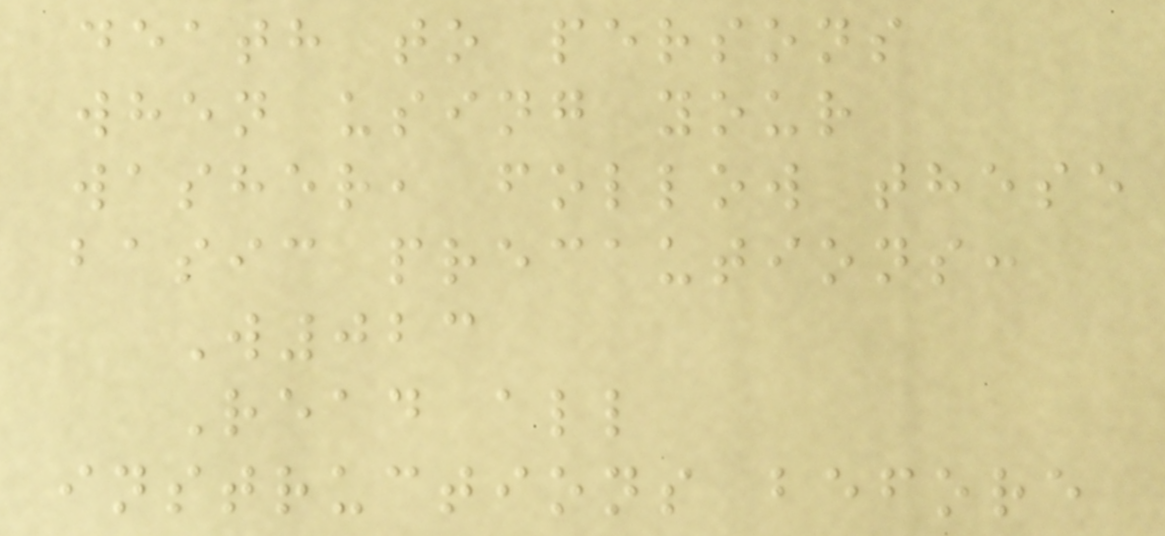death to persons
when using your
washer, follow these
basic precautions:
W023
Read all
instructions before
